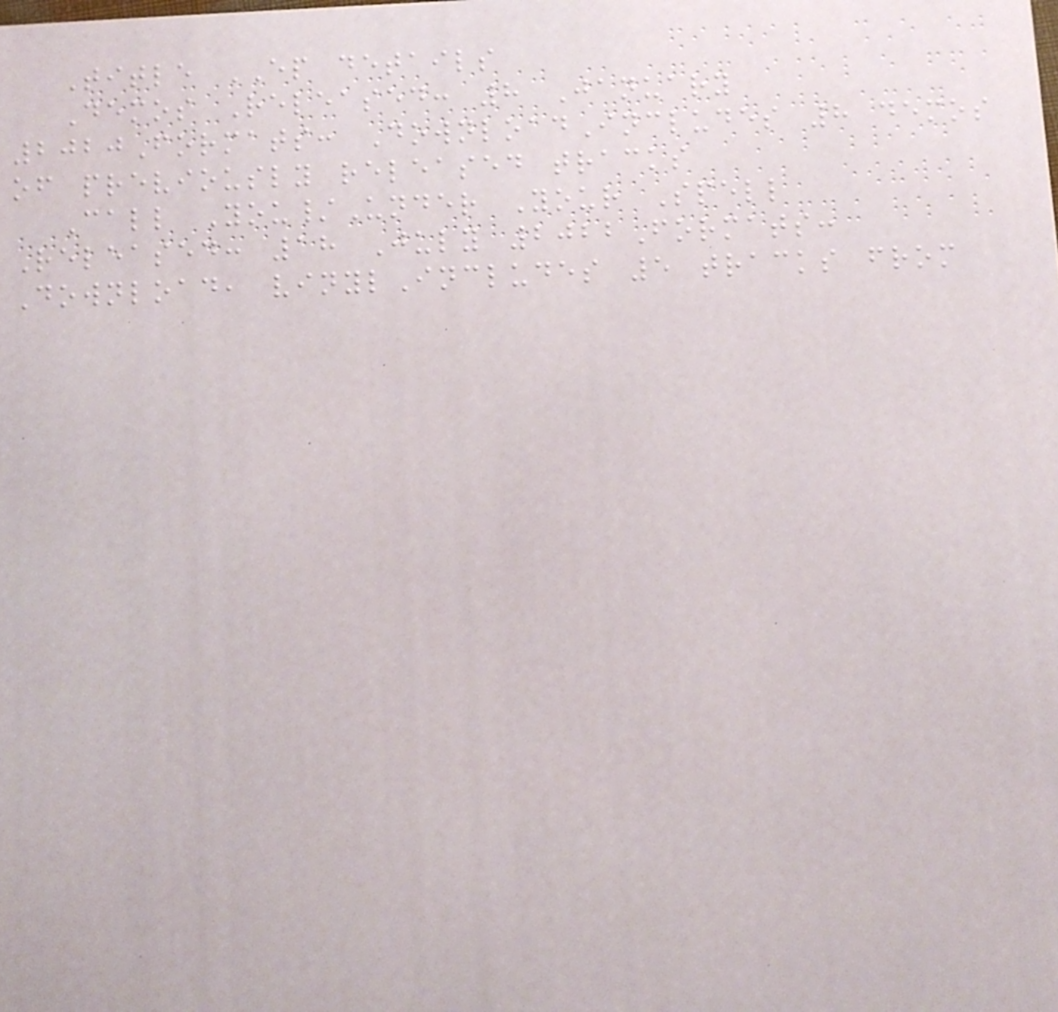Title EP details
Demos Released: 8 January
2020Formats: DownloadIncludes 8 demos
of previously released tracks
Call You/Under Your Spell
Released: 18 July 2022Formats:
Download, vinylIncludes 5 tracks from
